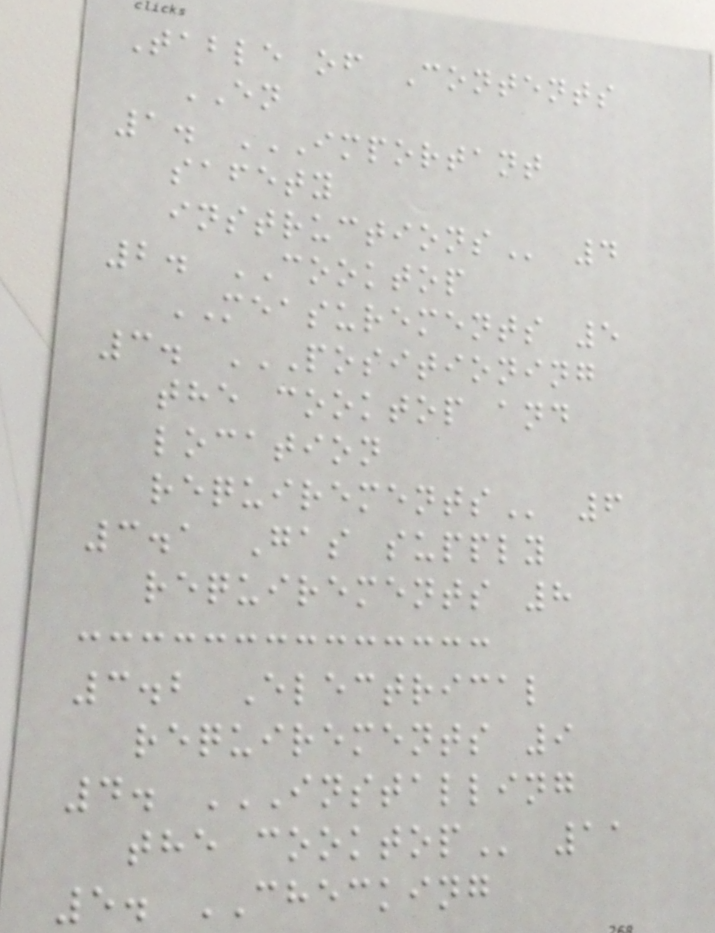Table of Contents
EN
1. IMPORTANT
SAFETY
INSTRUCTIONS 4
2. COOKTOP
MEASUREMENTS 5
3. POSITIONING
THE COOKTOP AND
LOCATION
REQUIREMENTS 6
3.1 Gas supply
requirements 8
3.2 Electrical
requirements 9
4. INSTALLING
THE COOKTOP 11
5. CHECKING
